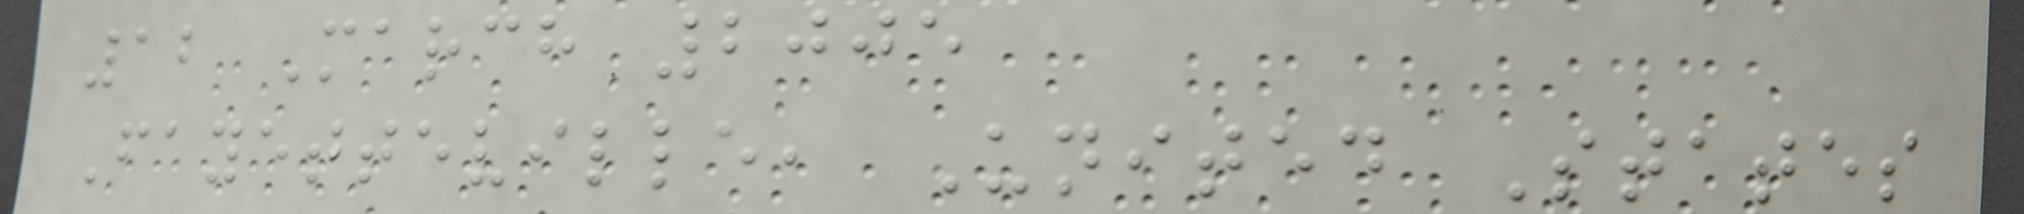12 March 2005
Fayetteville, United States
